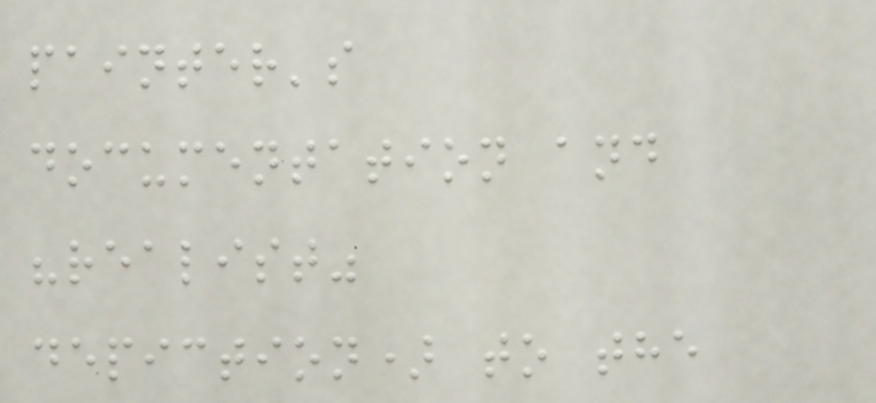painter's
documentation and
"realist"
depiction) to the
